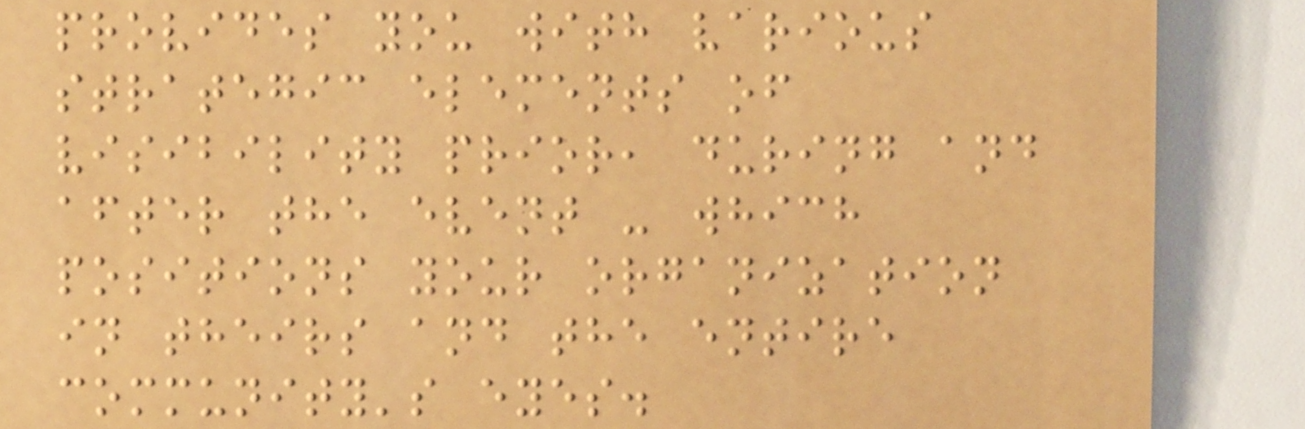provides you with various
strategic elements of
visibility prior, during and
after the event - which
positions your organization
in theirs and the entire
community's eyes.
